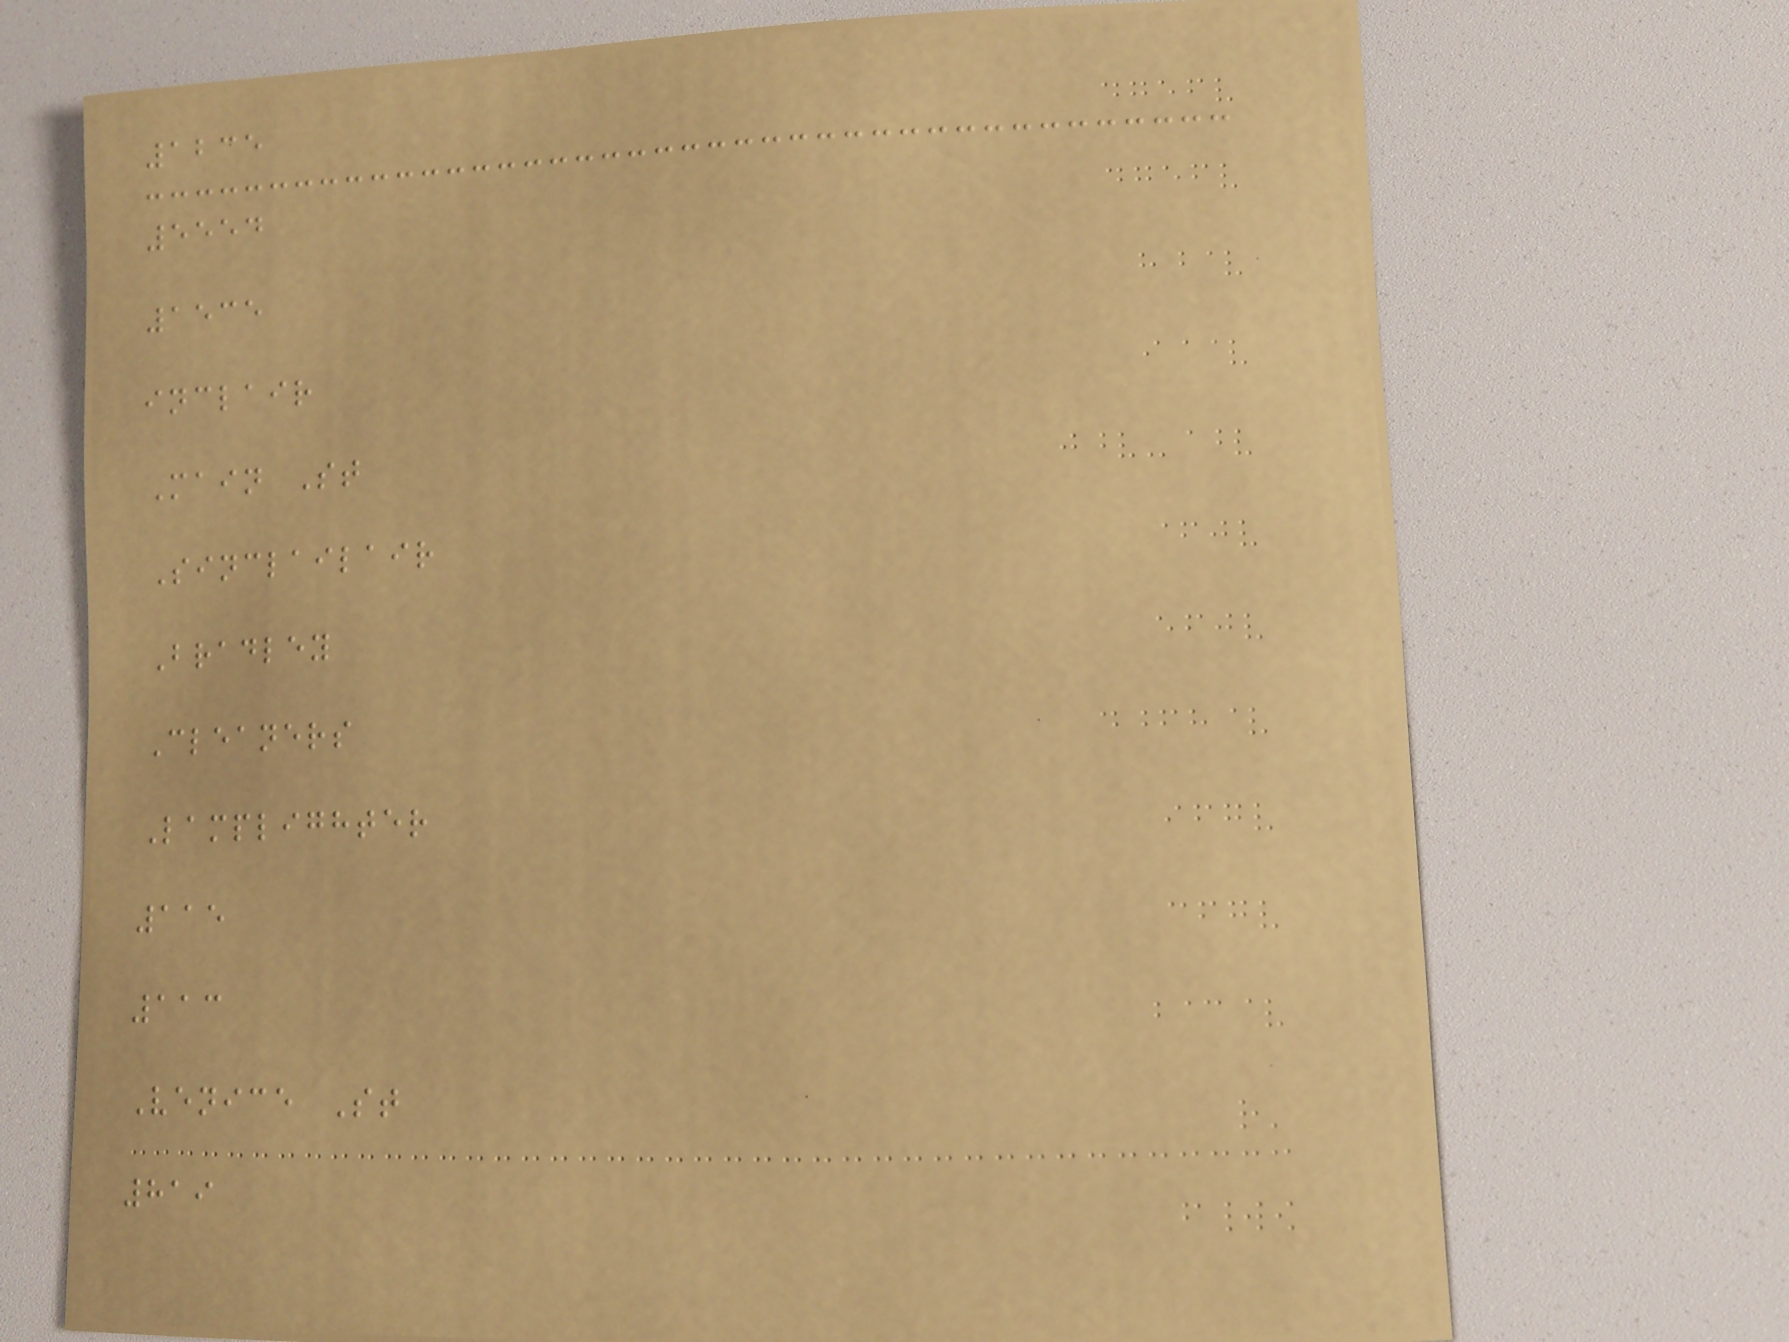1235
5554
1535
inclair
Main St
Sinclailair
Bradley
Cleaners
Lamplighter
115
113
Venice St
819
